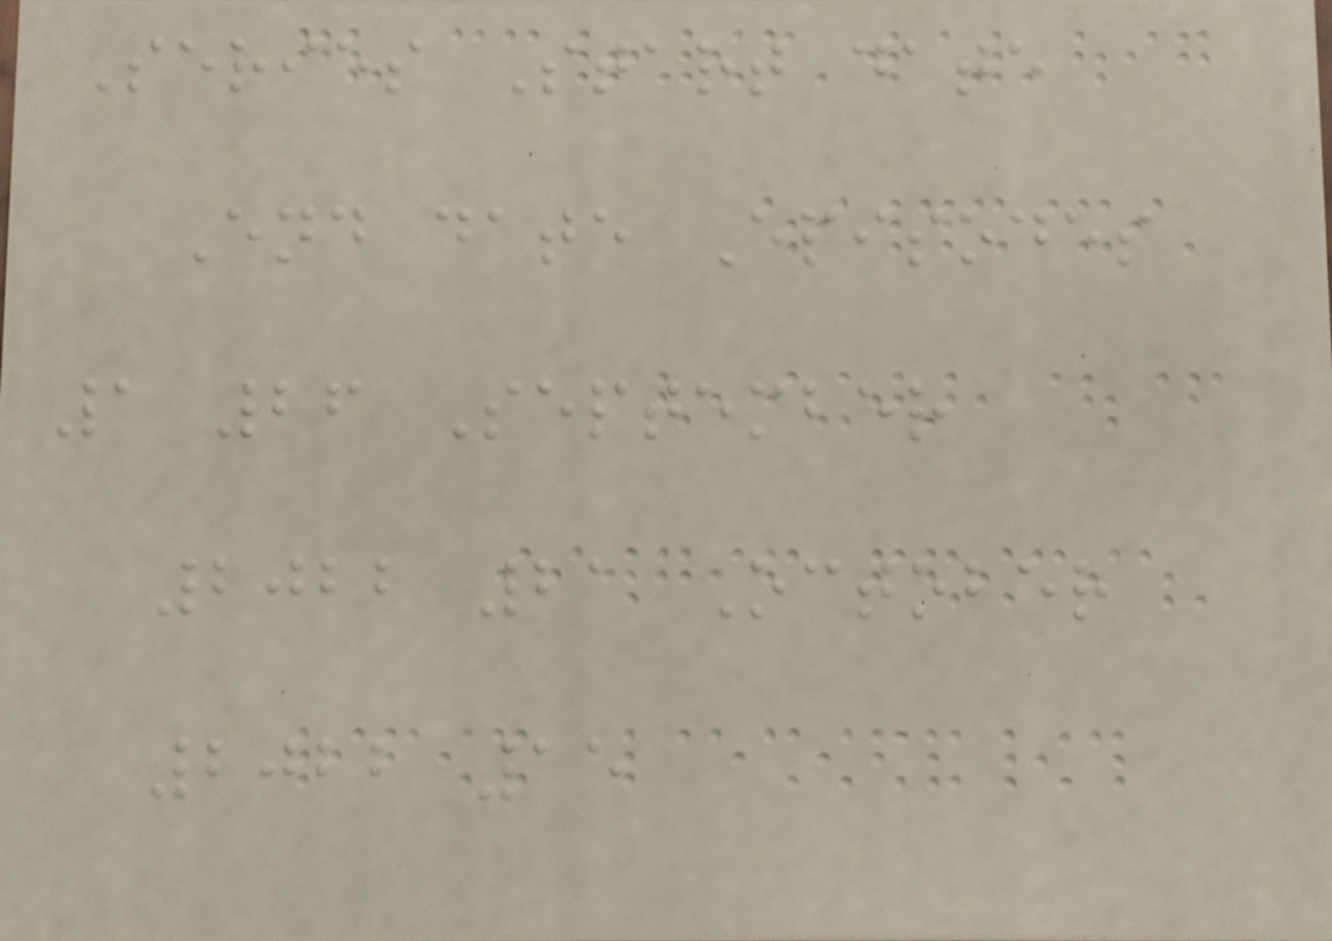Series Start date
End date Episodes
1 26 September
2022 21 October
2022 15
